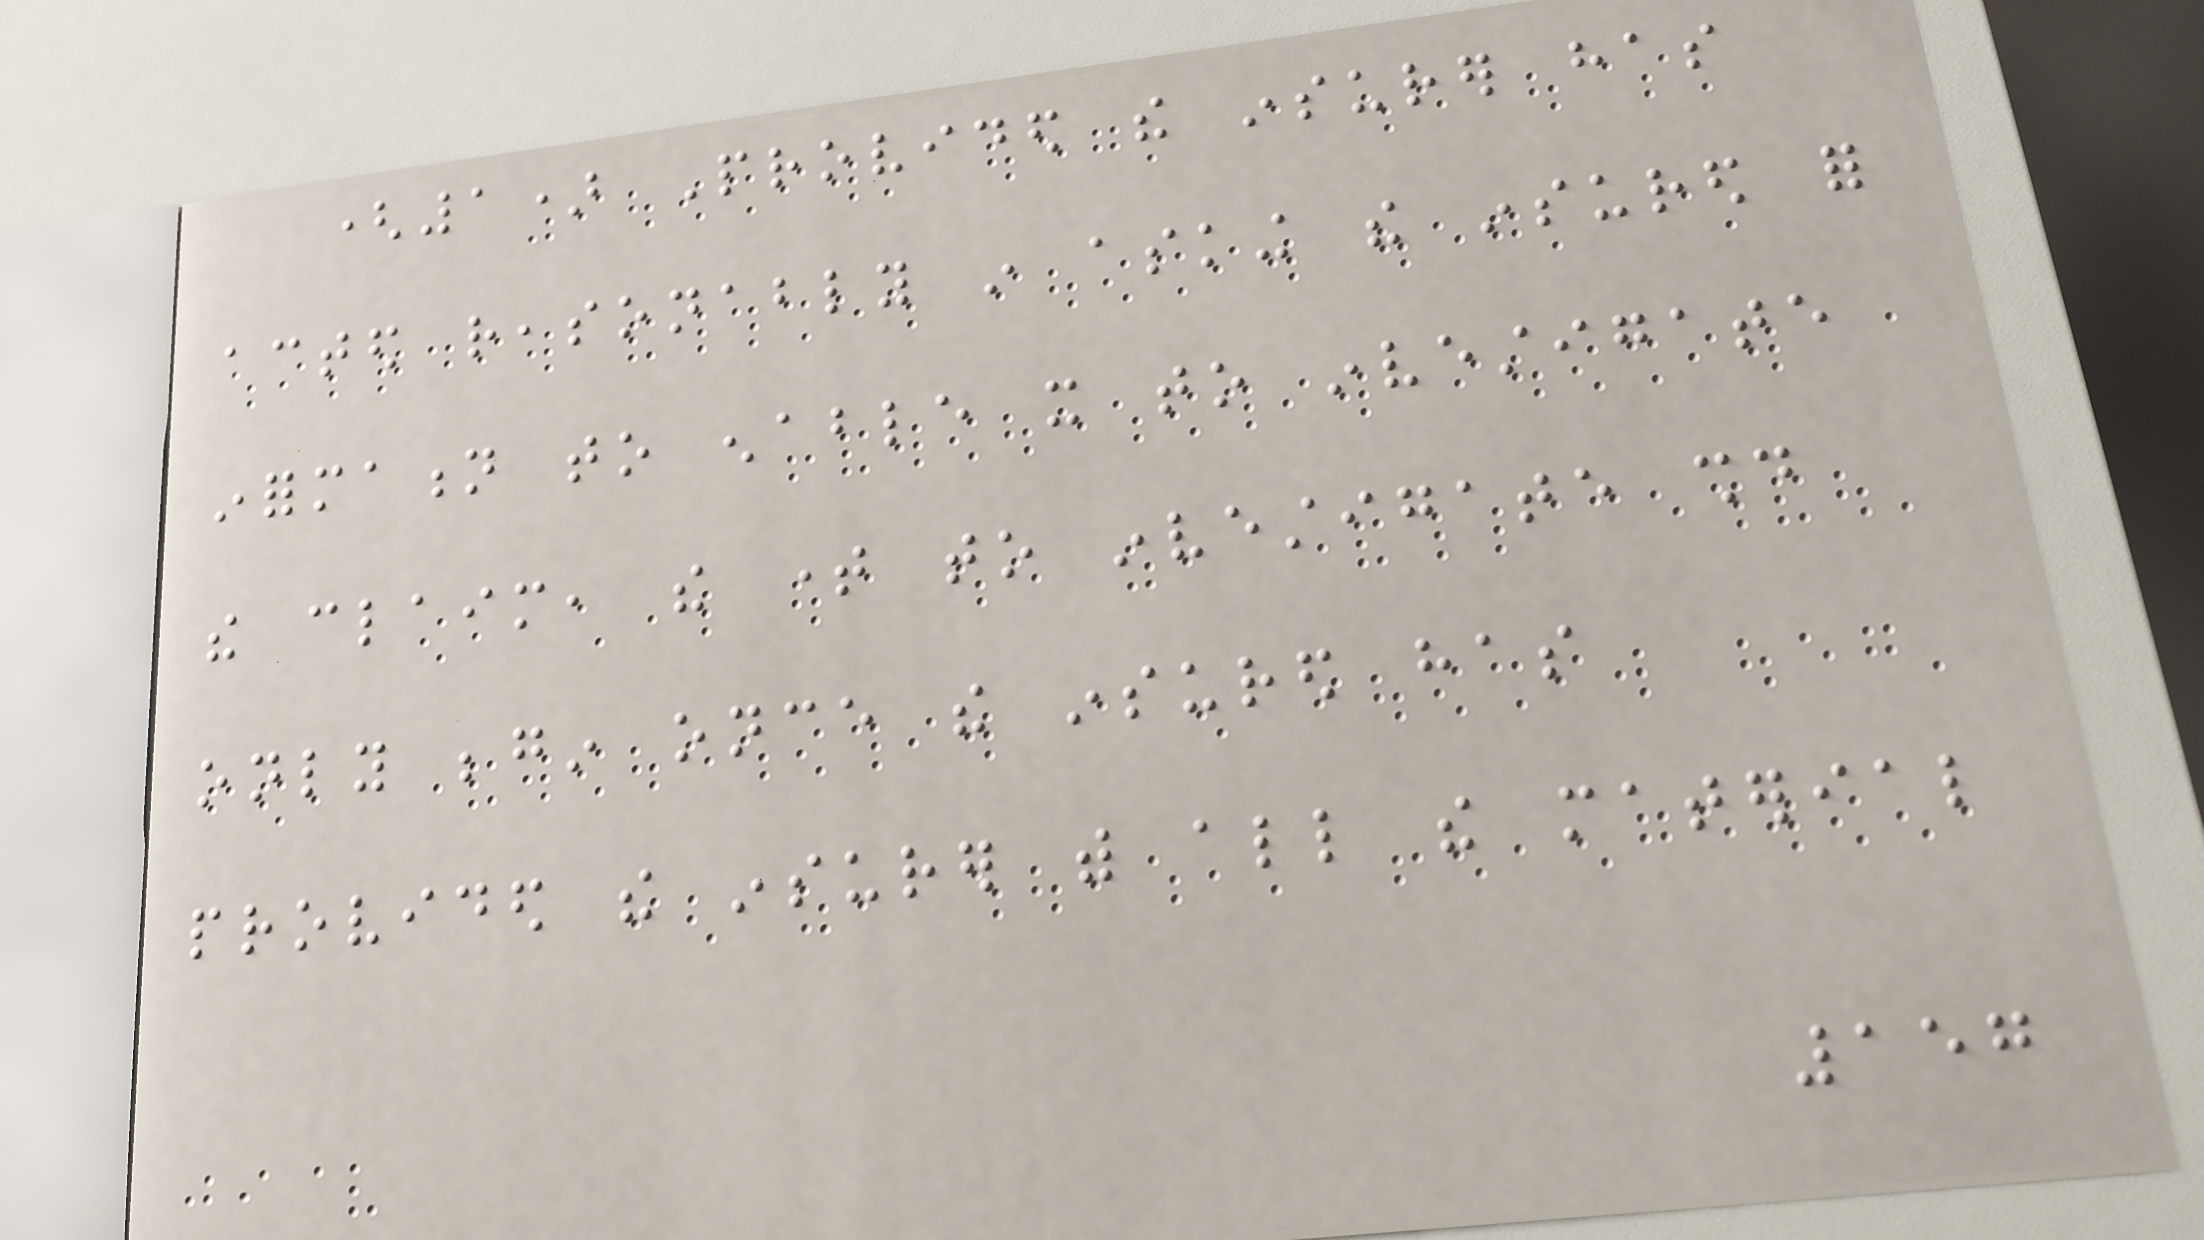(1) Provided the insurer has
acted reasonably in asking the insured for
information to enable it to investigate
the claim, the time to investigate should
only begin once the insured has
provided the insurer with all the material
157
